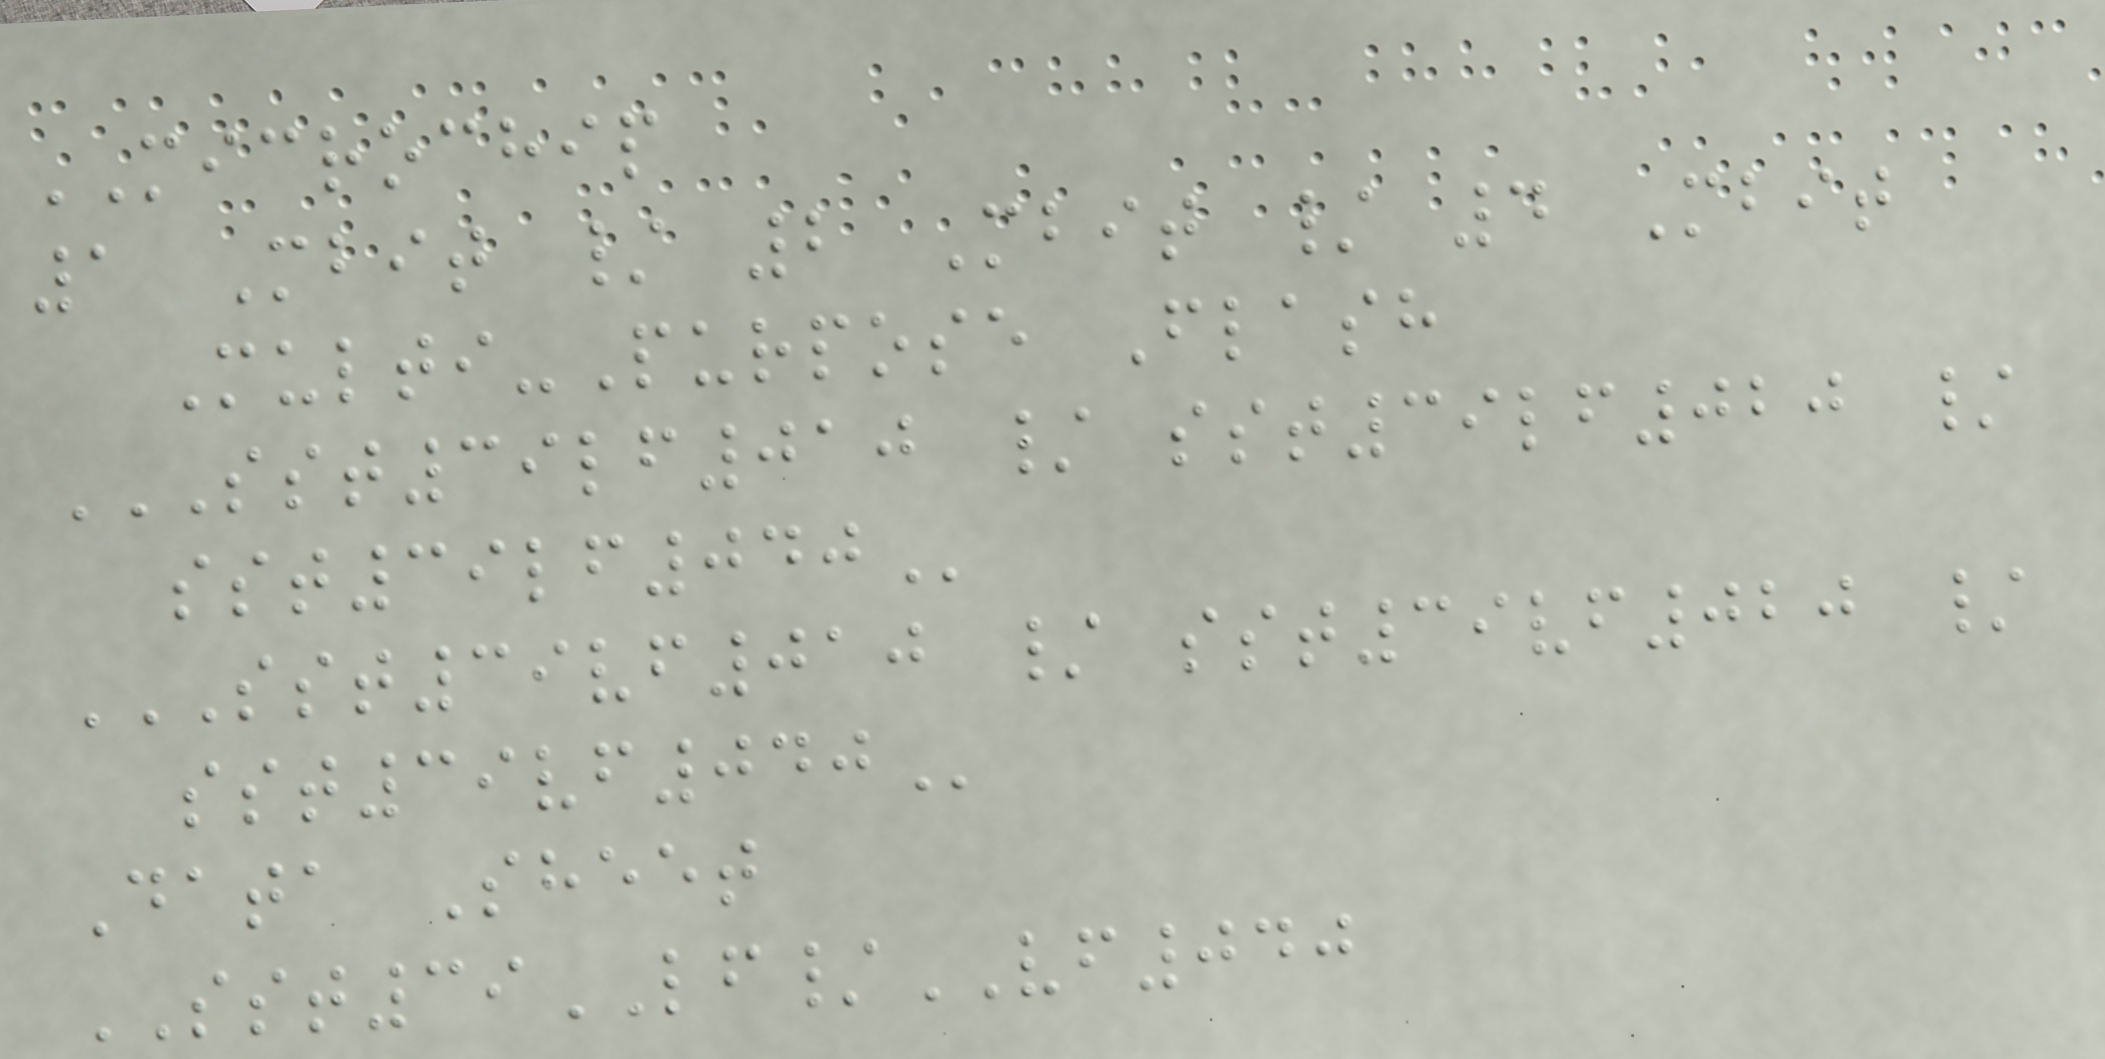MICROCHIP
1 Mbit / 2 Mbit / 4 Mbit
Multi-Purpose Flash
SST39LF010 / SST39LF020 /
SST39LF040
SST39VF010 / SST39VF020 /
SST39VF040
Data Sheet
SST39LF/VF040
